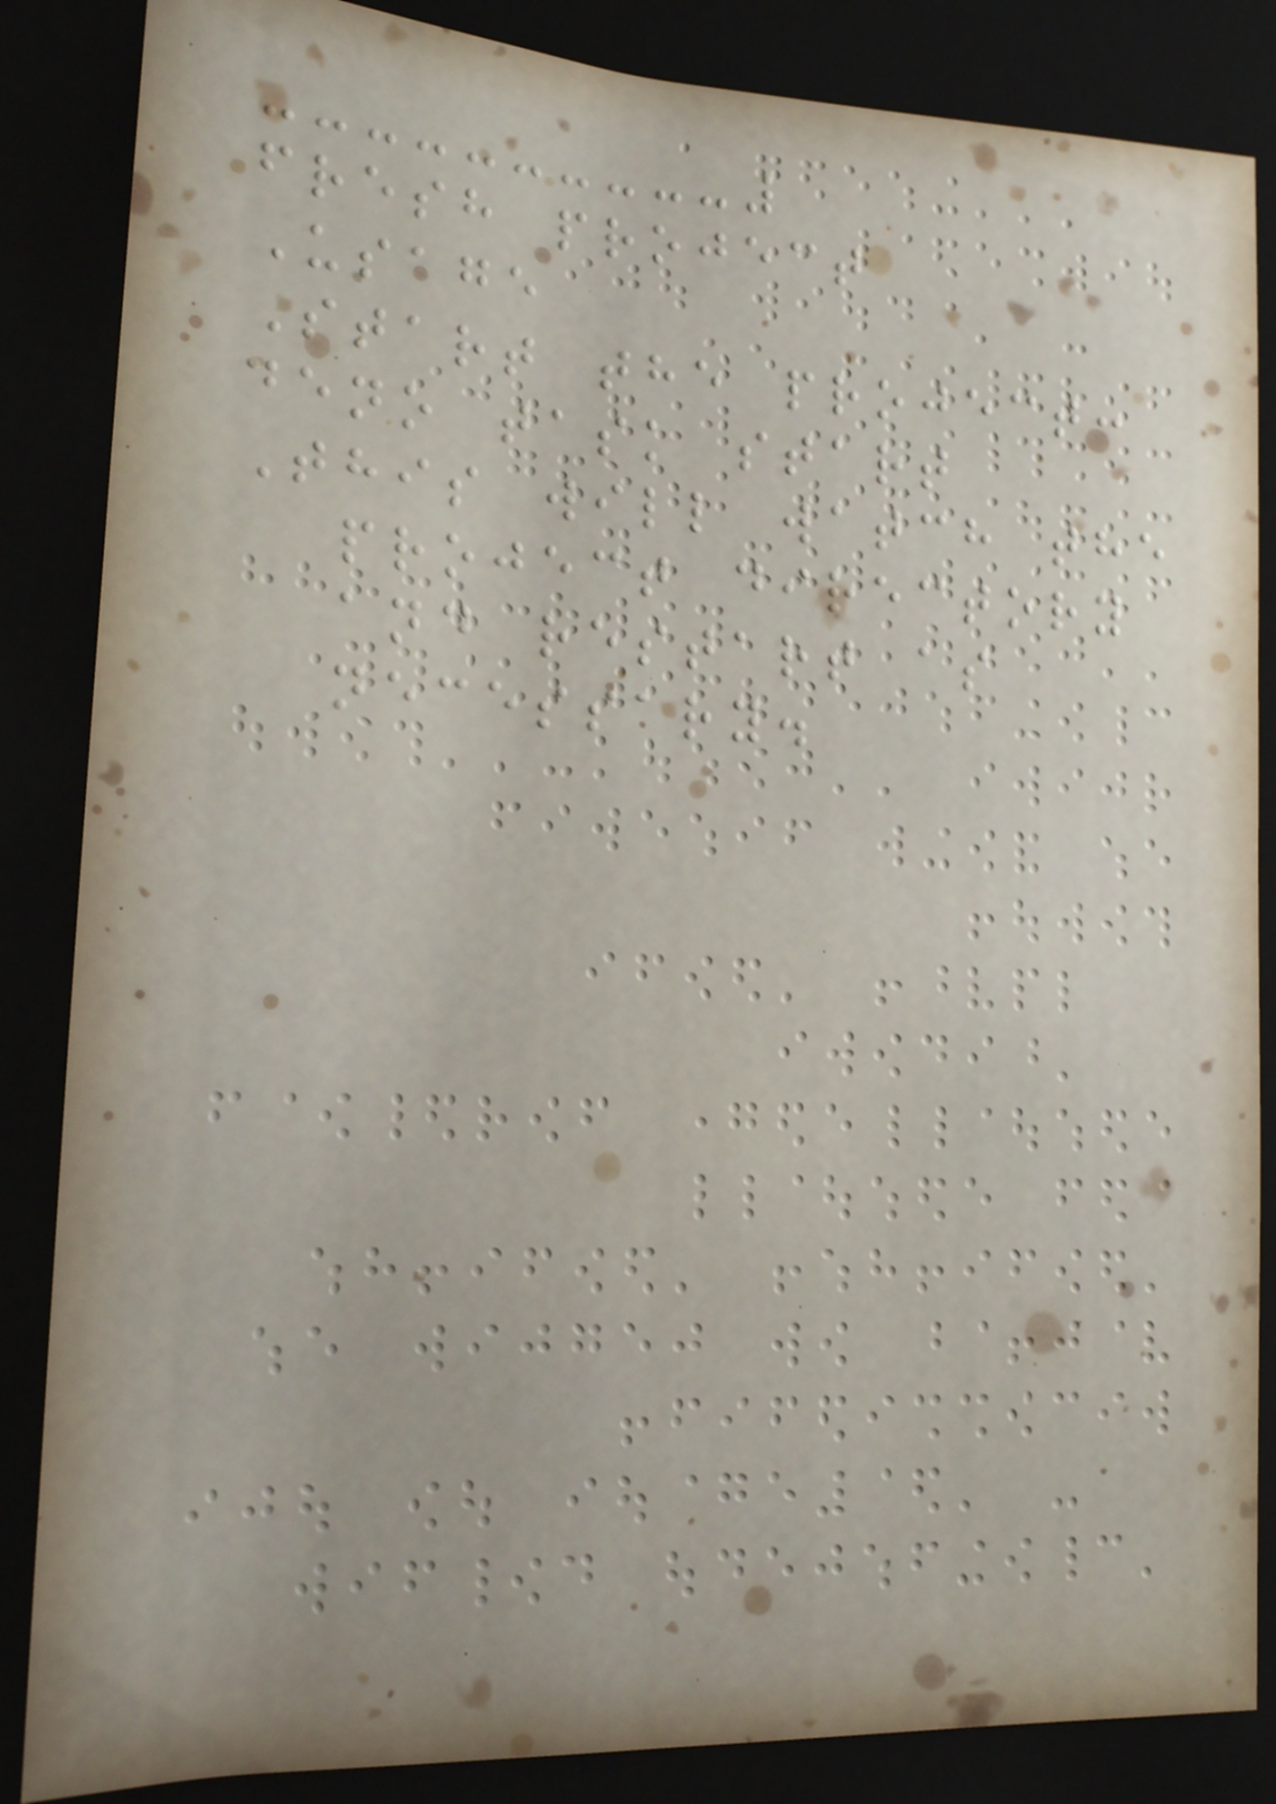fresh project
Usage
Start the project:
deno task start
This will watch the
project directory
and restart as
necessary.
